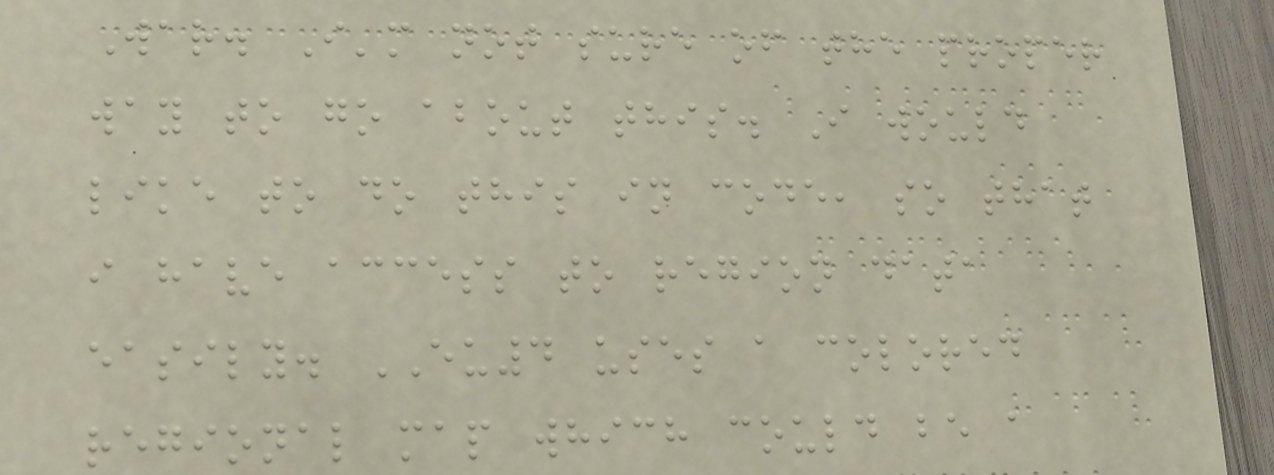War. I'm not sure of the proper
way to go about this. I would
like to do this in code, so that
i have access to region data
easily. EU4 uses a colored
regional map which could be a
